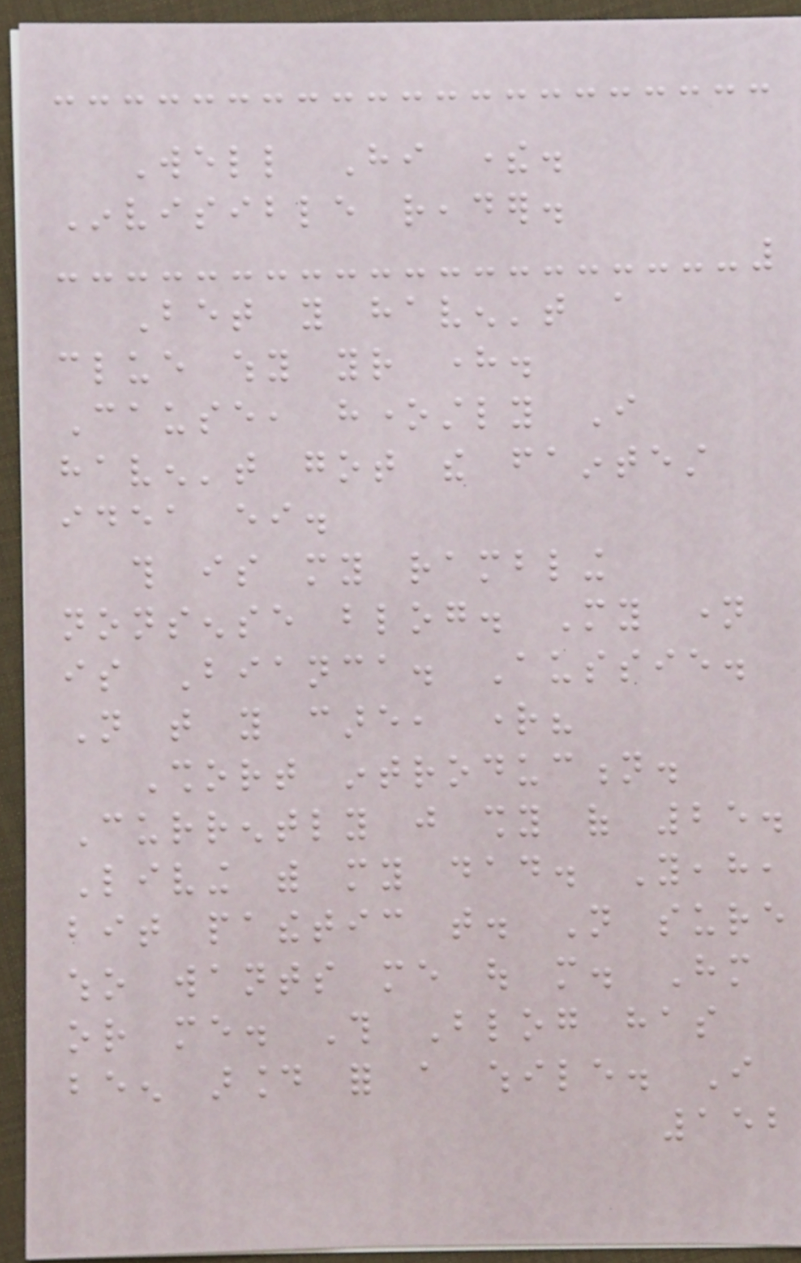Well Hi there.
Invisible reader.
Bet you haven't a
clue why your here.
Cause, honestly I
haven't got the faintest
idea either.
this is my rambling
nonsense blog. My name
is Bianca. Aussie.
Not that you care, right?
Short introduction.
Currently just shy of 25.
Living with my dad. Yeah,
bit pathetic that. Not sure
who wants me out more. Him
or me. This Blog has
been around for a while. I
152
